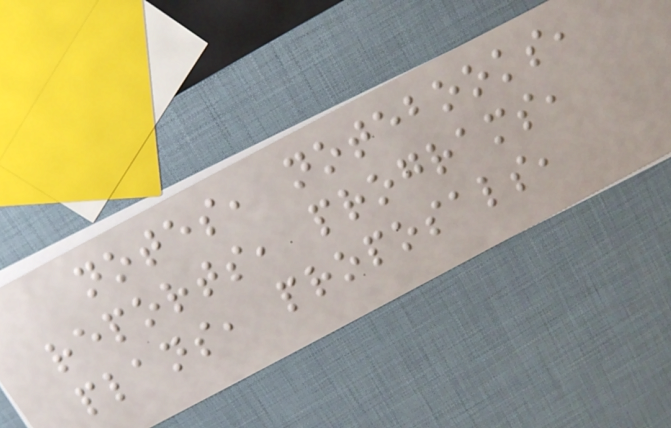notes, notebooks,
reports, programs,
plans, proposals,
